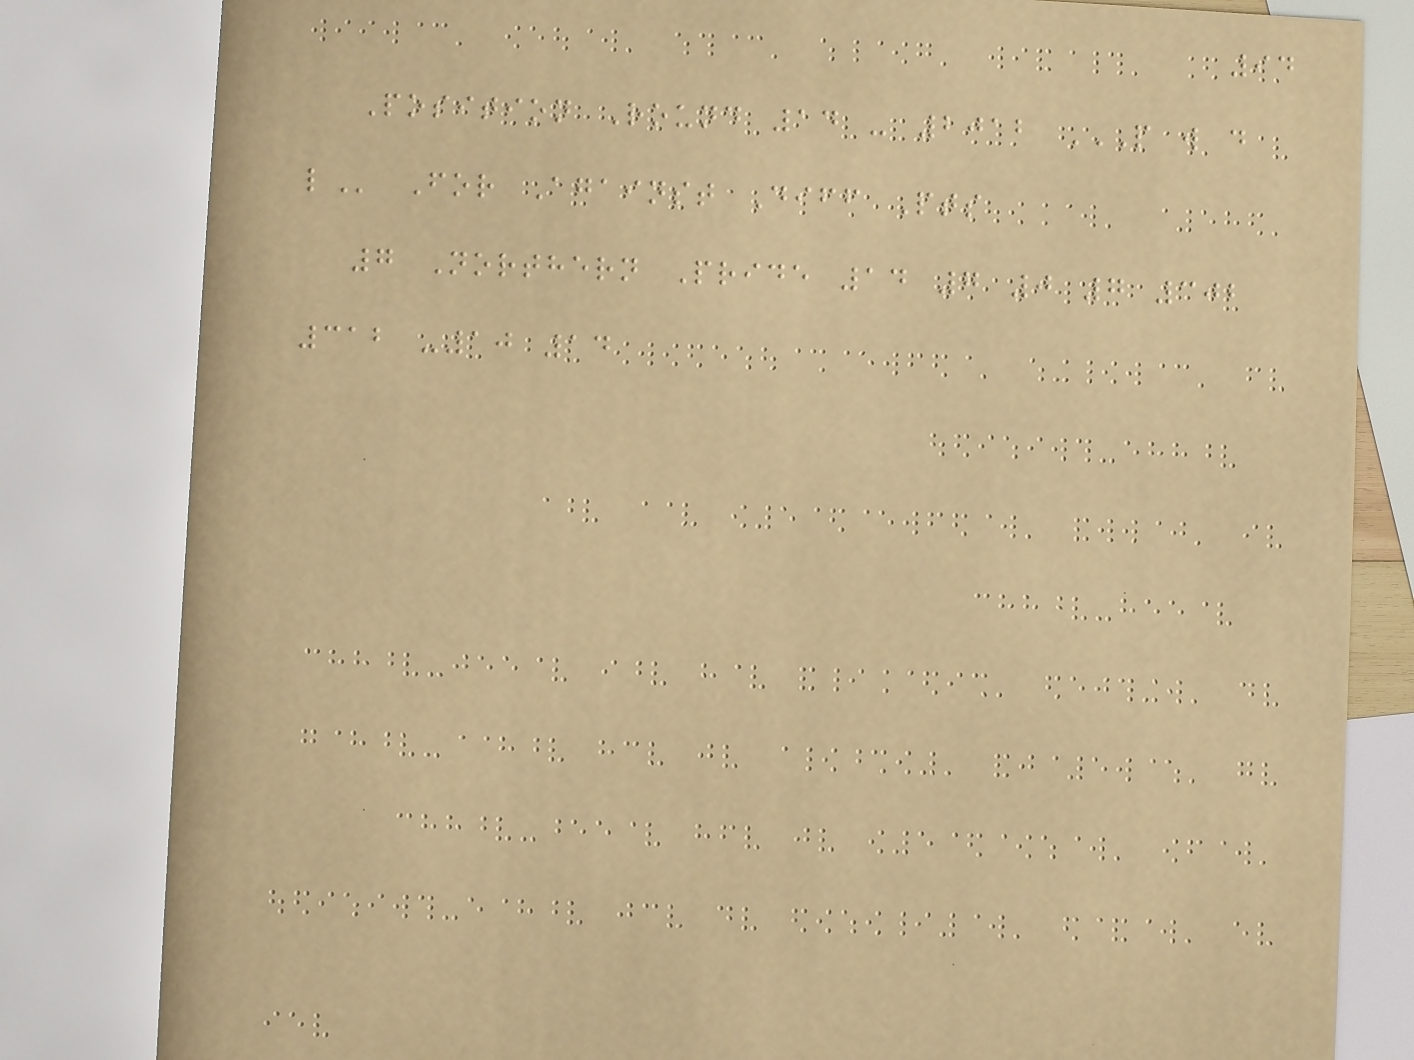94
Position Round 14 - 2012 P W D
L For Against Diff Pts
7 Northern Pride 14 7 0 7 302
312 -10 14
